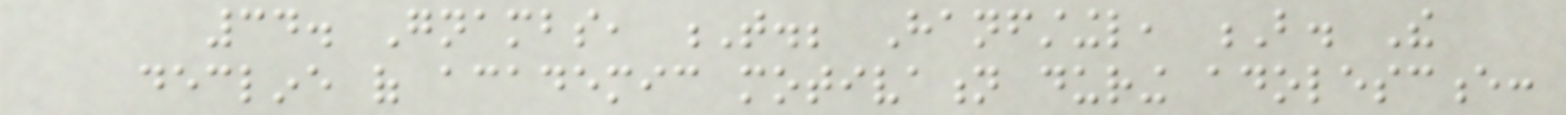34. Gnambs, T.; Hanfstingl, B. The
decline of academic motivation during adolescence:
